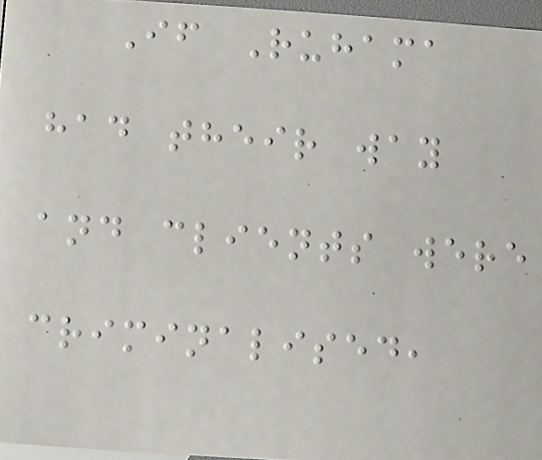If Ruhama
had their way
and clients were
criminalised,
